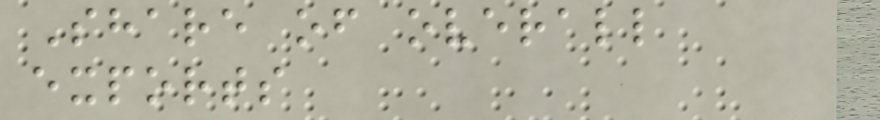Share of overall
exports
